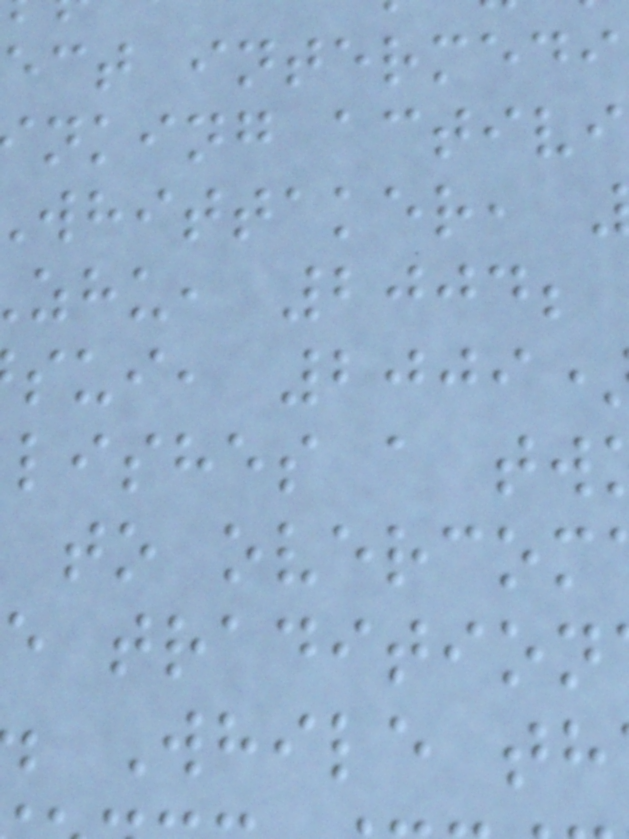ect intermedi
nking activi
whittaker,
zhu, 2004;
sui, 2009
lishes a tw
to overcom
e tradition
While th
